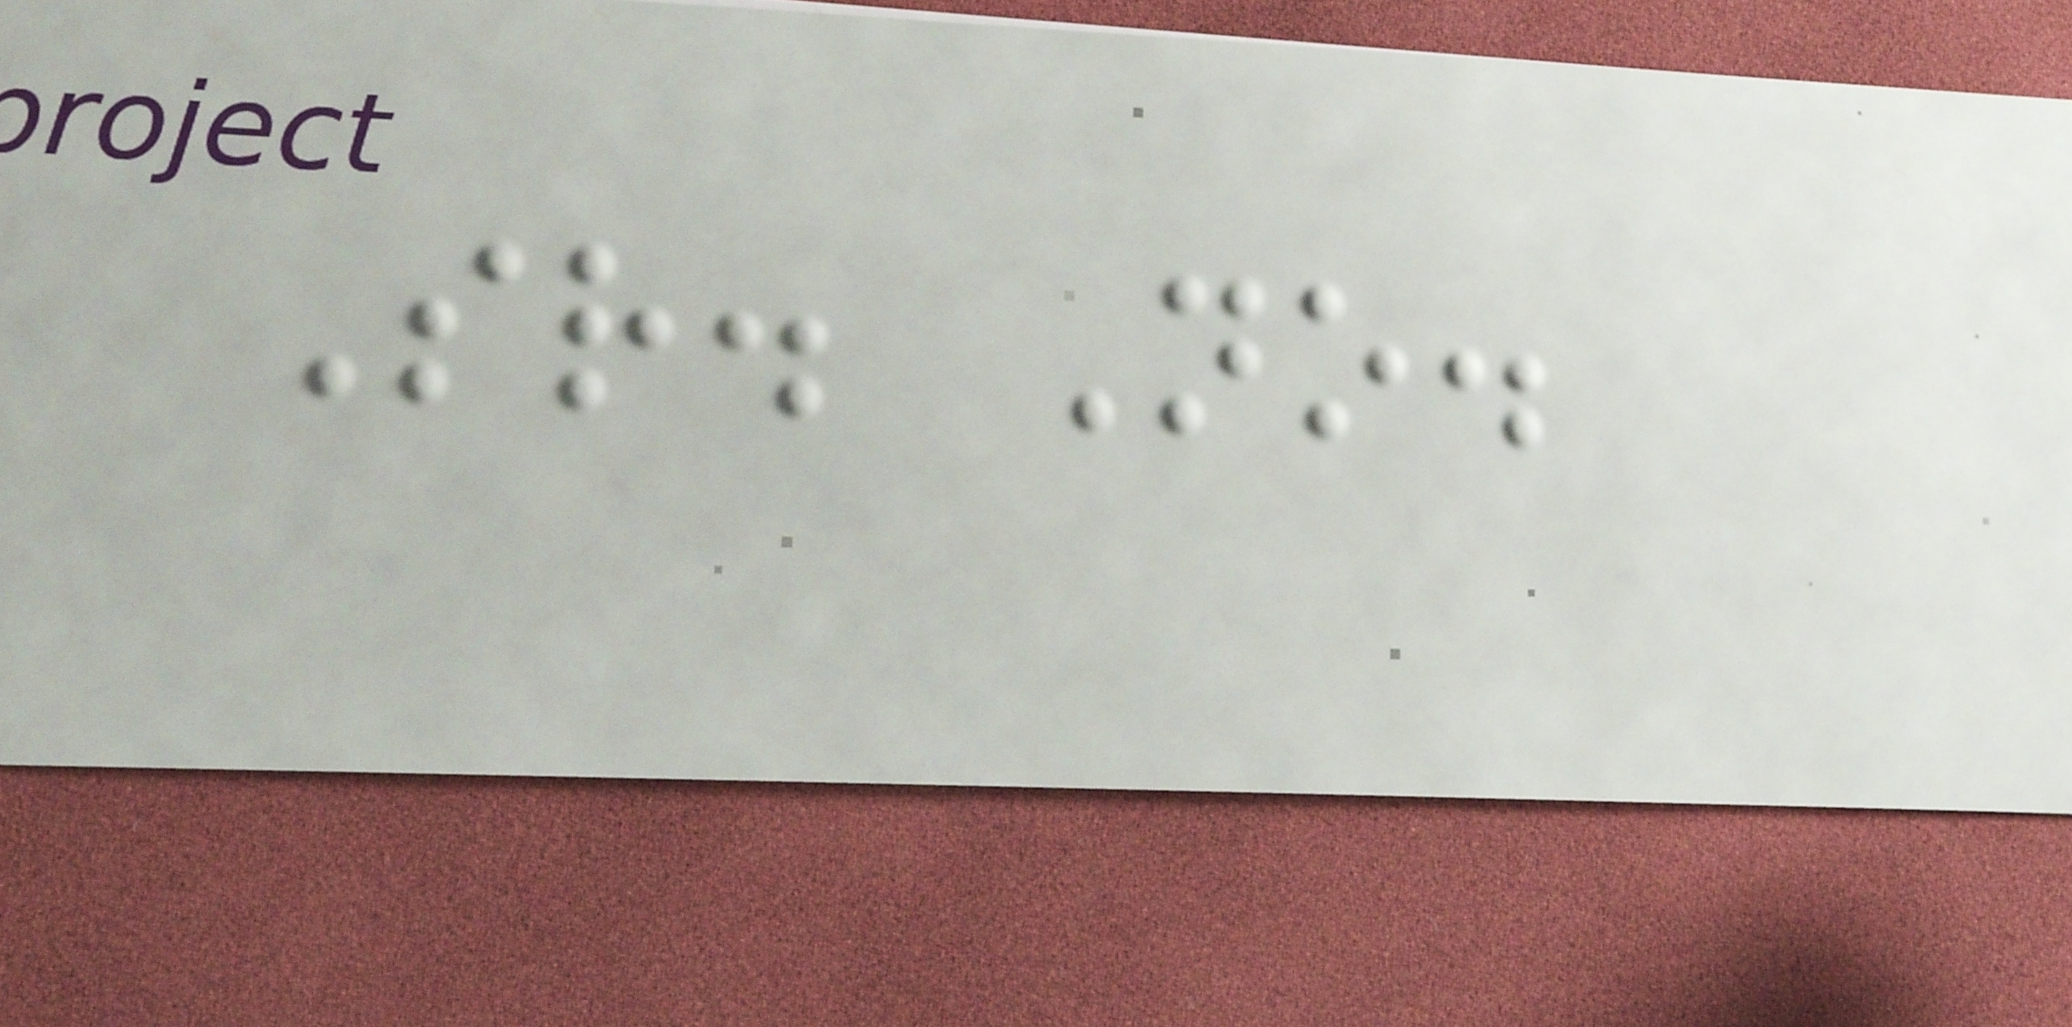Sr. No.
